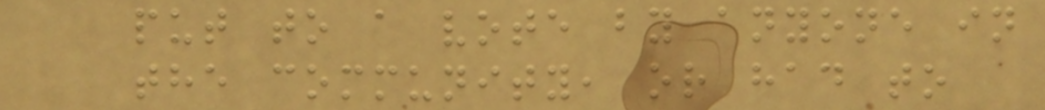put to a vote by anyone in
the community, or had to
